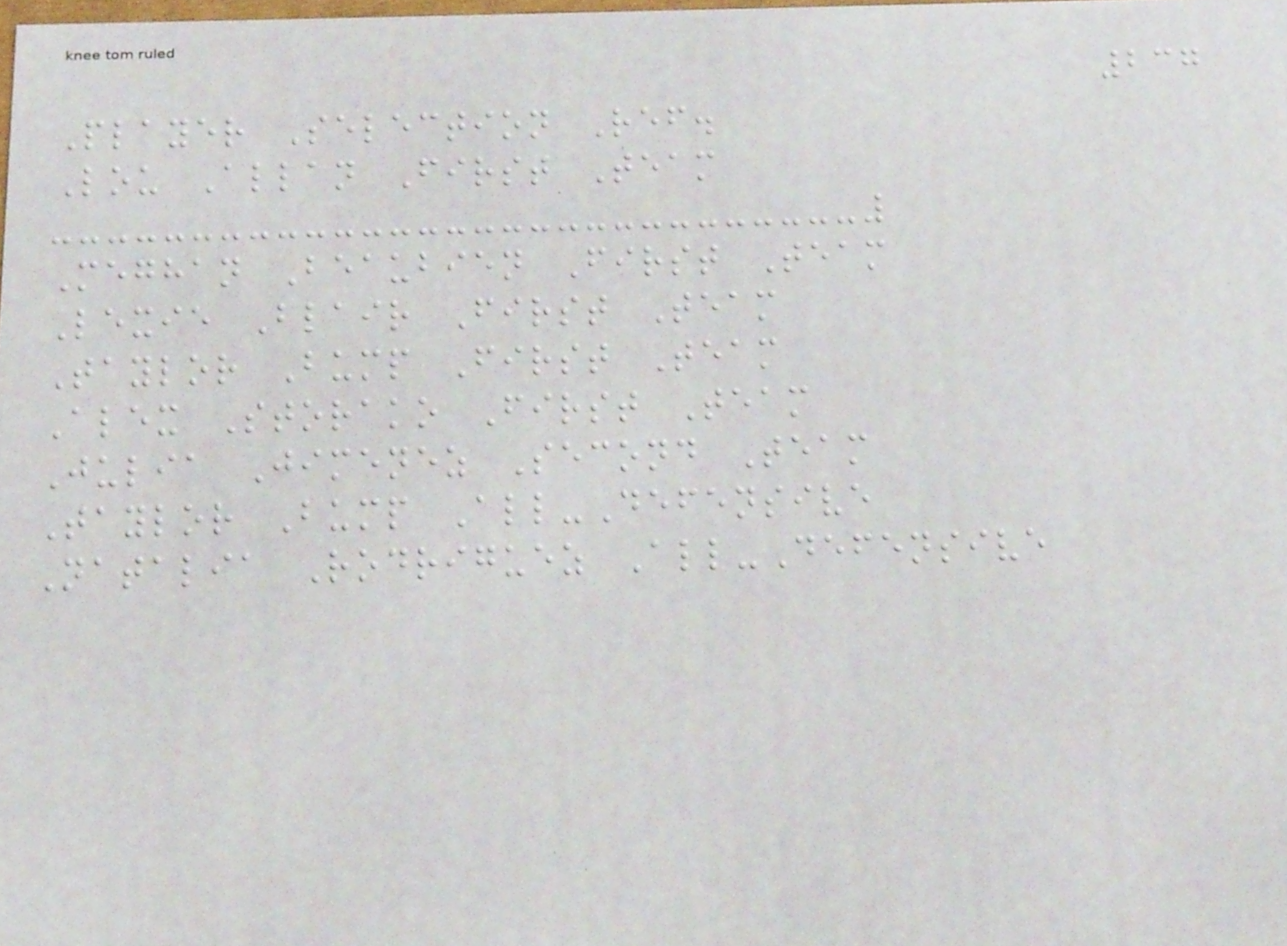237
Player Selection Ref.
Lou Allan First Team
Meghan Beaubien First Team
Lexie Blair First Team
Taylor Bump First Team
Alex Storako First Team
Julia Jimenez Second Team
Taylor Bump All-Defensive
Natalia Rodriguez All-Defensive
